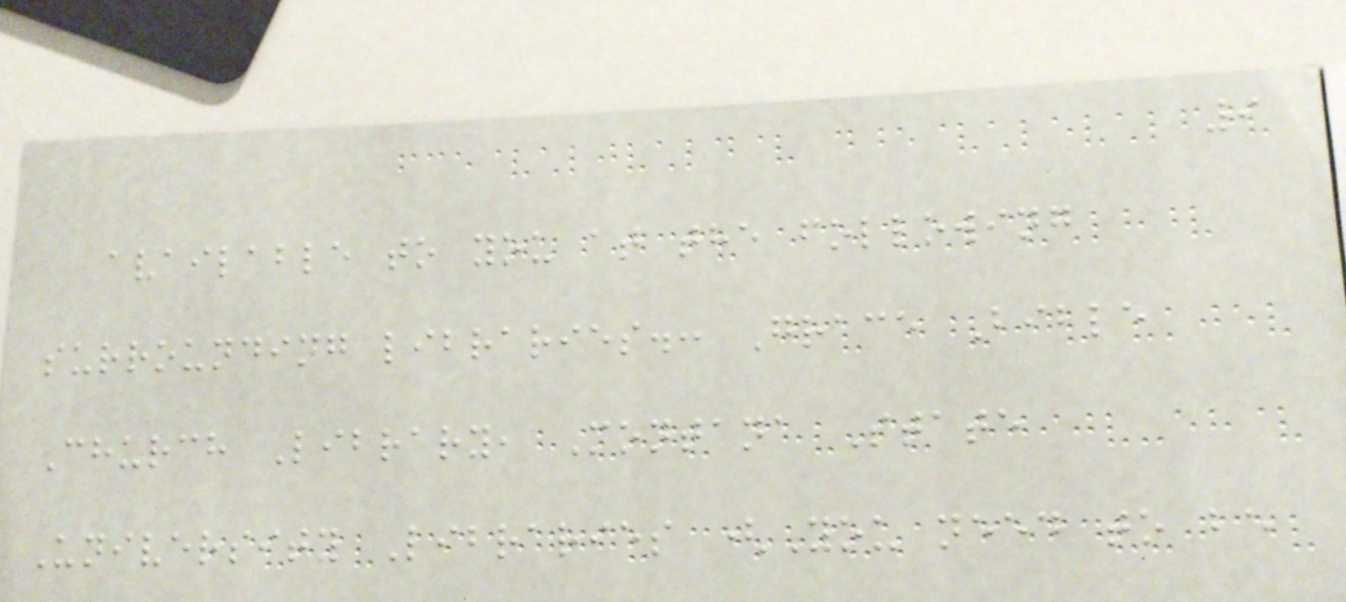9
available to you at the following
surrounding libraries.: Grace Bible
Church Library, Montana State
University Libraries (You need to be
